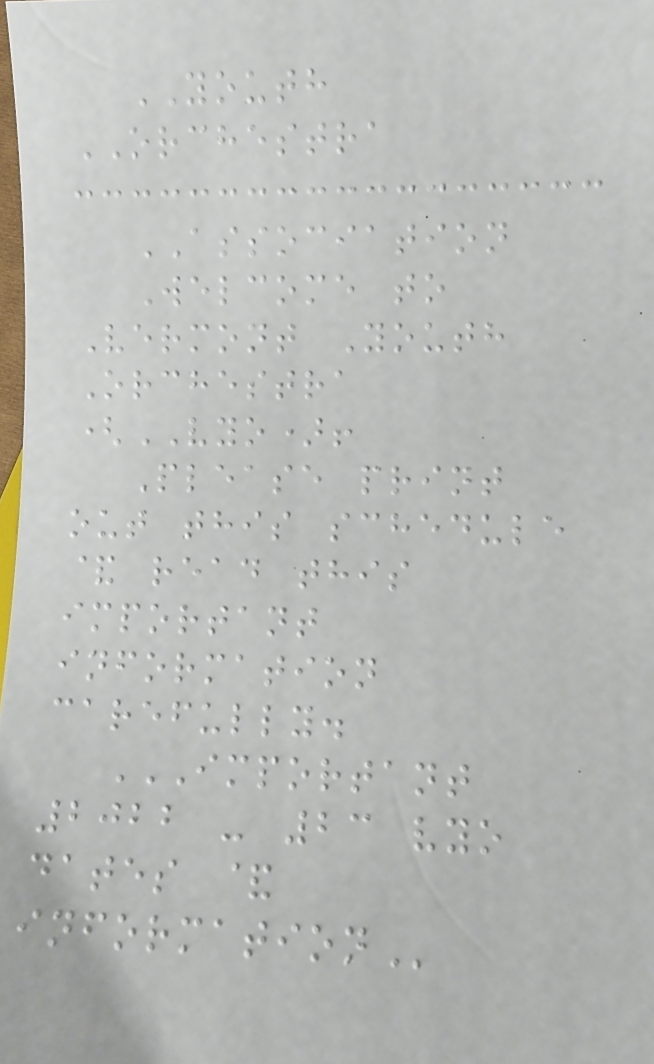YOUTH
ORCHESTRA
ASSOCIATION
Welcome to
Vermont Youth
Orchestra
(VYO)!
Please print
out this schedule
& read this
important
information
carefully.
IMPORTANT
2022 - 23 VYO
DATES &
INFORMATION
